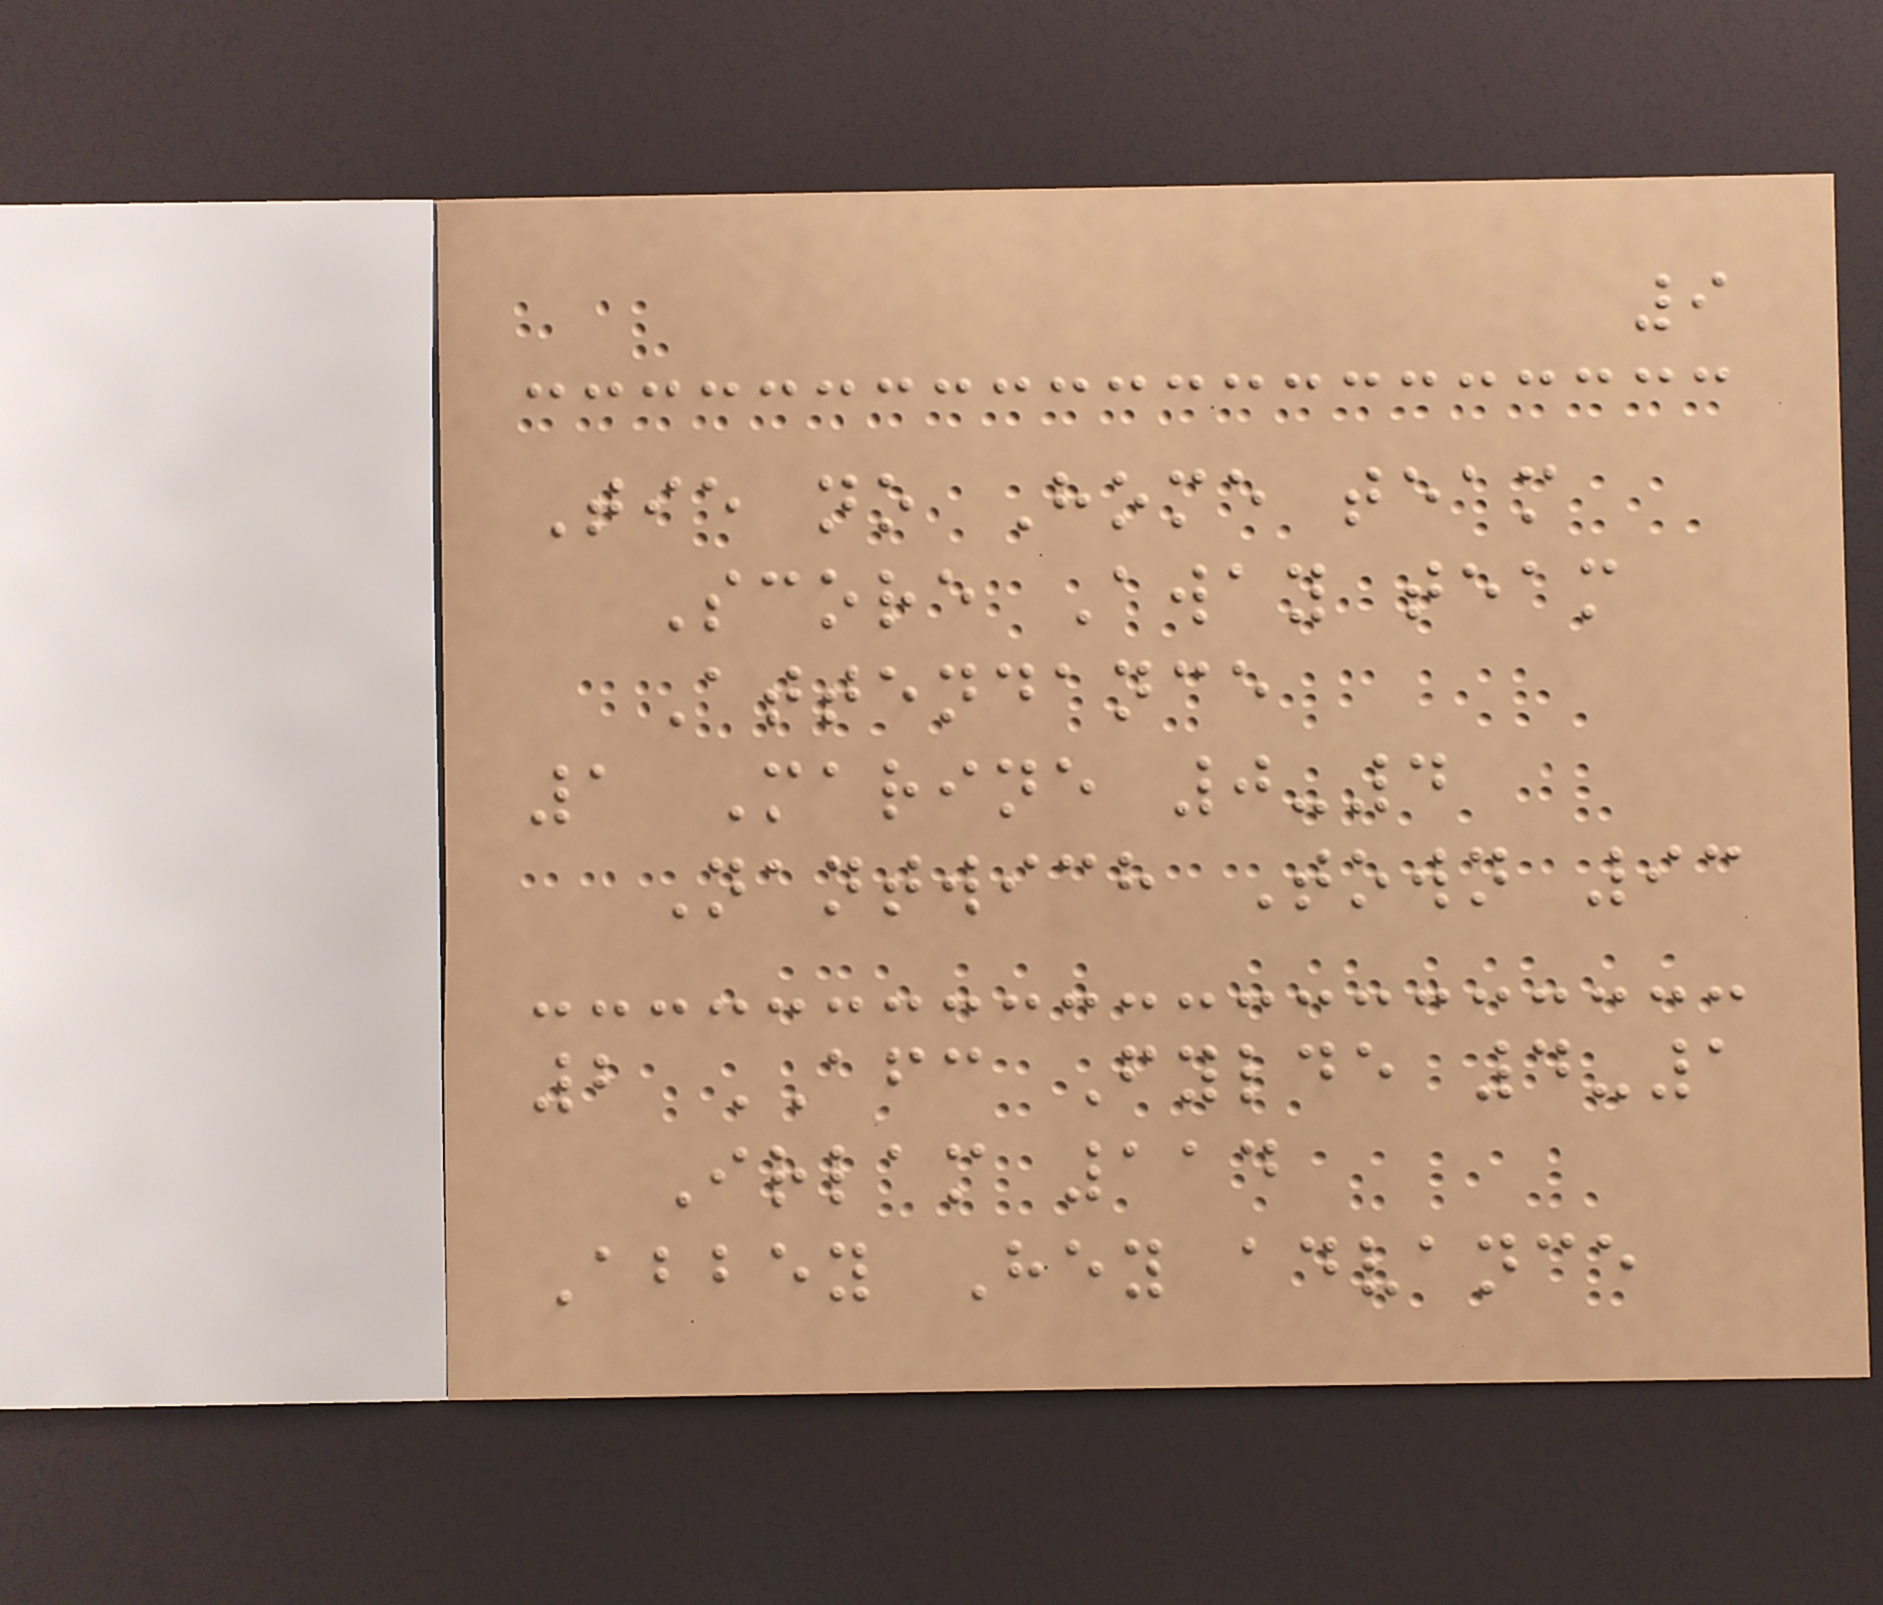9
Tie no Home team
Score Away team
Attendance
1 Marine 0-4
Nantwich Town 93
2 AFC Fylde 4-1
Irlam 114
Abbey Hey advance
